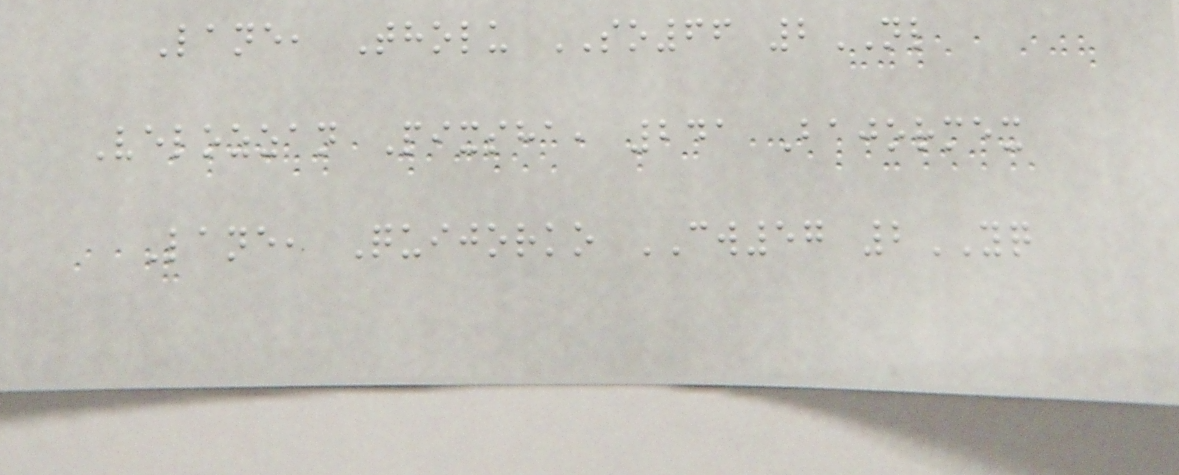Lane, Tholu SO66 2NL
Velozzan Pixsha, 241 Bajormex
Lane, Quijorko CW57 2YQ
